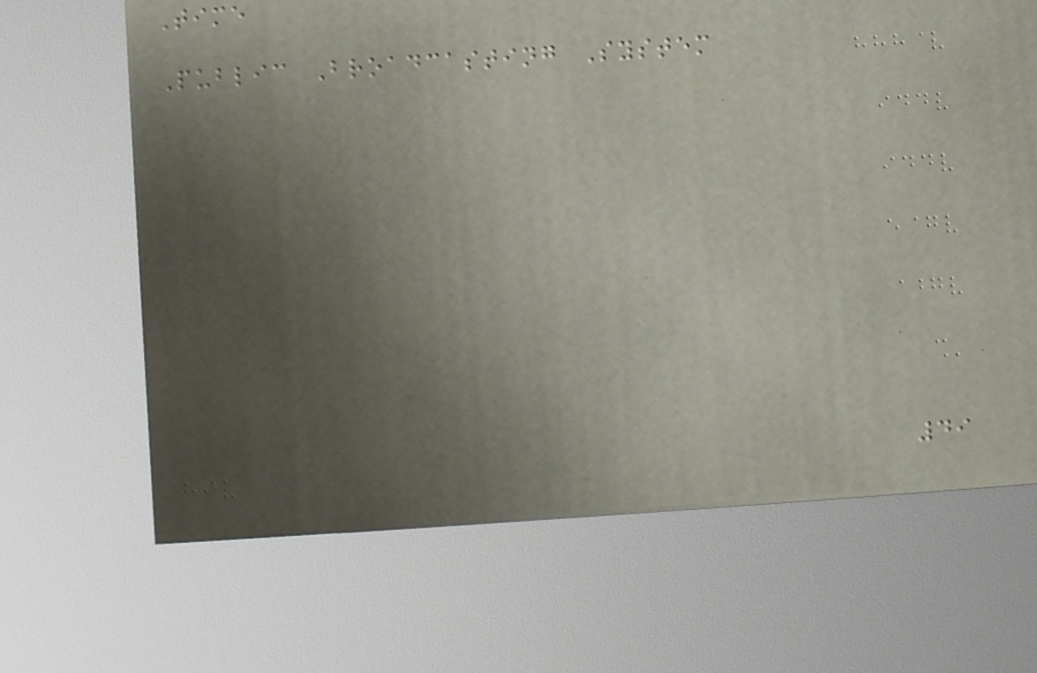Time
Public Broadcasting System
49
